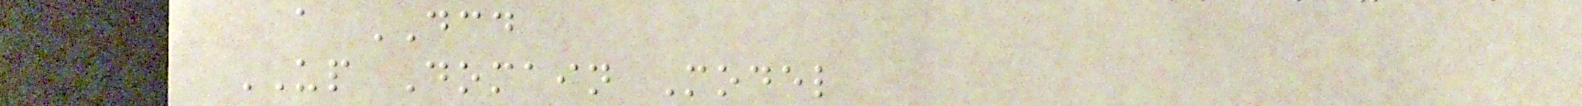a DCD
UP Domain Model
